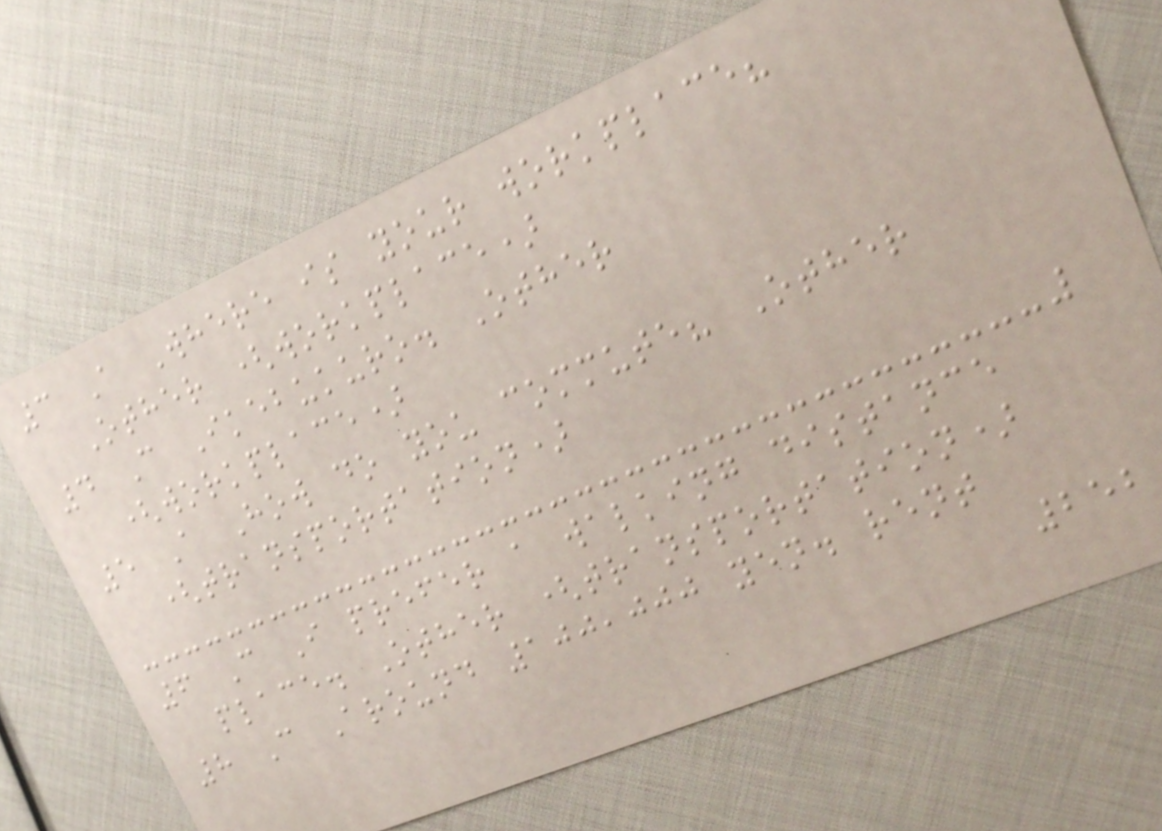3 A Where is your workplace?
Other (workplace)
4 C Ikebukuro. Other
(workplace)
5 A How do you commute? Other
(transportation)
6 C I prefer a walking distance
place. Other (transportation)
8 C Around 100,000 yen. rent
252
